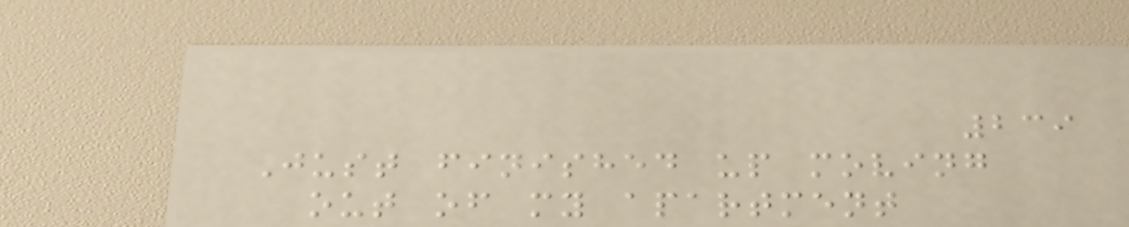239
Just finished up moving
out of my apartment
